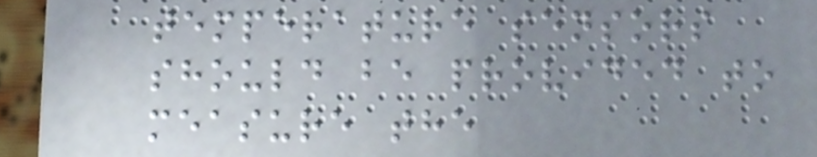temperature sensors
should be provided to
measure the
